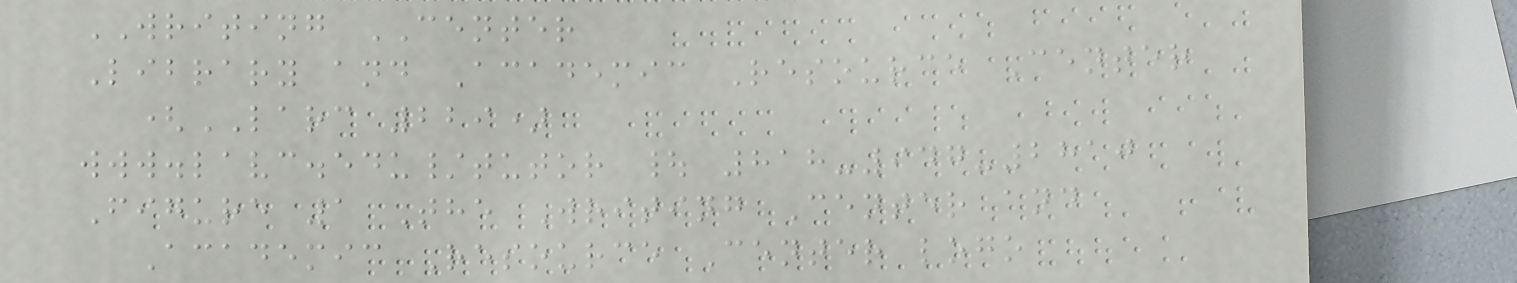WRITING CENTER
Library and Academic Resource Center
(LARC 229)
www.lavc.edu/tutor | 818-947-2810
Figure 1 The Writing Center and
Academic Resource Center logo
